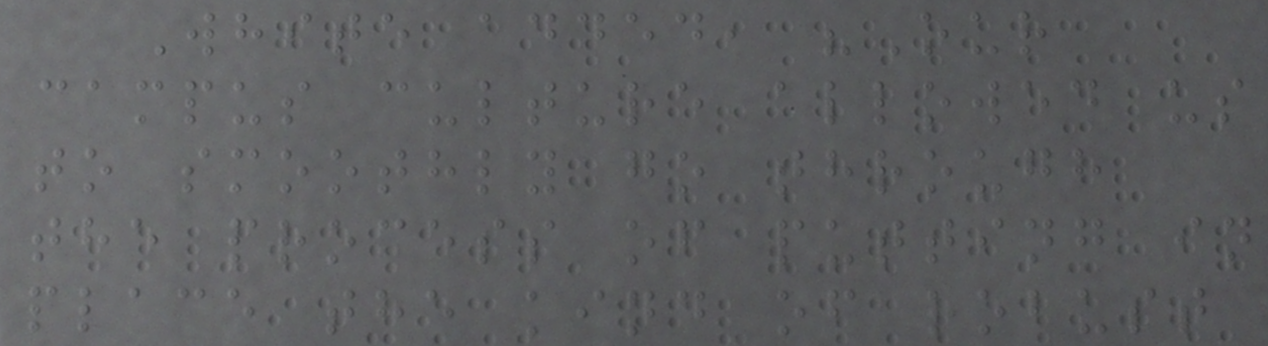White added, "Our
campus culture allowed us
to smoothly go through
the process of putting in
place the kind of robust
